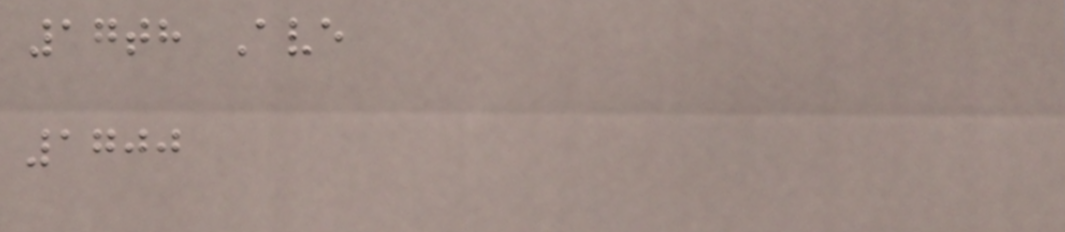17th Ave
1700
